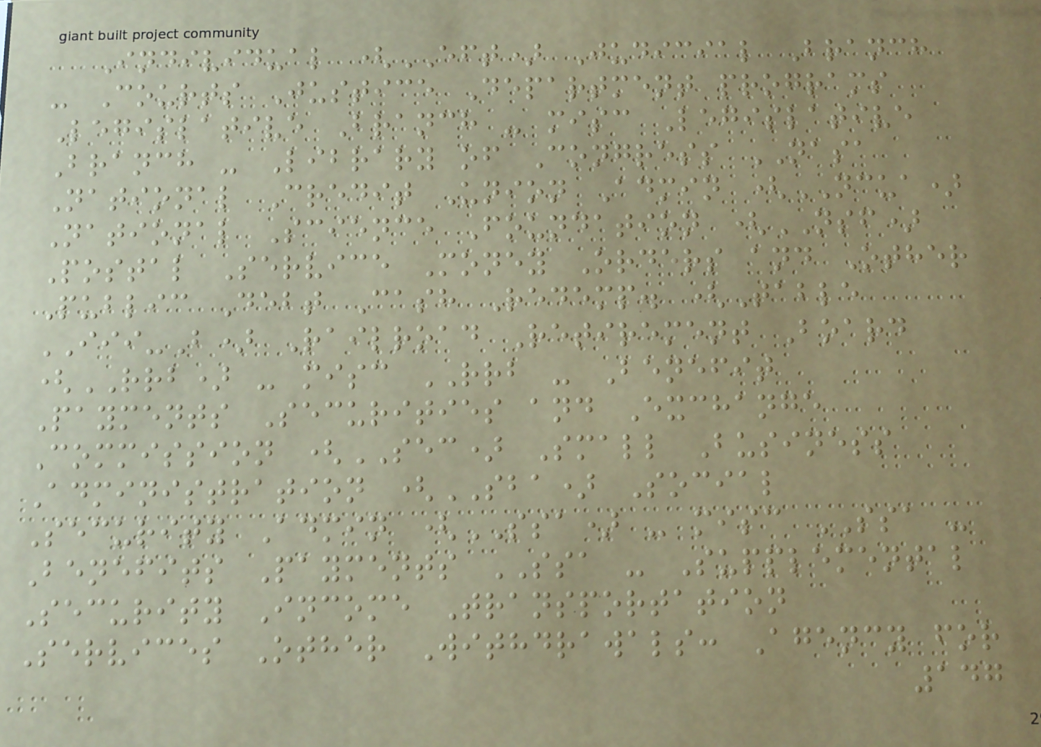Individual (EFT) Judicial Branch
- Courts Justice Department programs
Legislative Branch - misc Legislative
Branch - Library of Congress NASA
National Credit Union Admin (NCUA)
National Science Foundation (NSF)
Postal Service Money Orders and Other
Public Debt Cash Redemp. (Table
III-B) Railroad Retirement Board
(RRB) - misc RRB - Benefit
Payments Securities and Exchange
Commission (SEC) Small Business
Administration (SBA) Social
Security Admin (SSA) - misc SSA -
Benefits Payments SSA - Supplemental
Security Income Transportation
Services Other Withdrawals: Agency for
147
